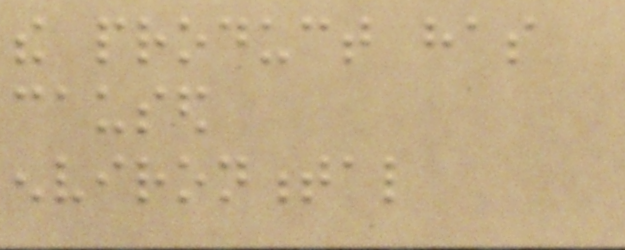the product has
caused
environmental
